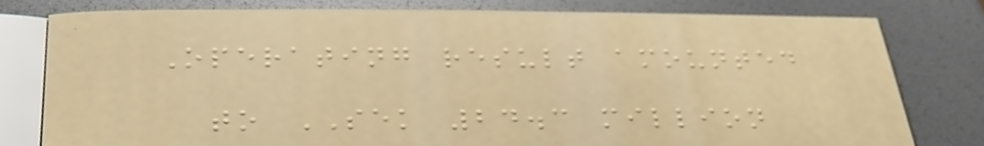Operating result amounted
to SEK 24.3 million
